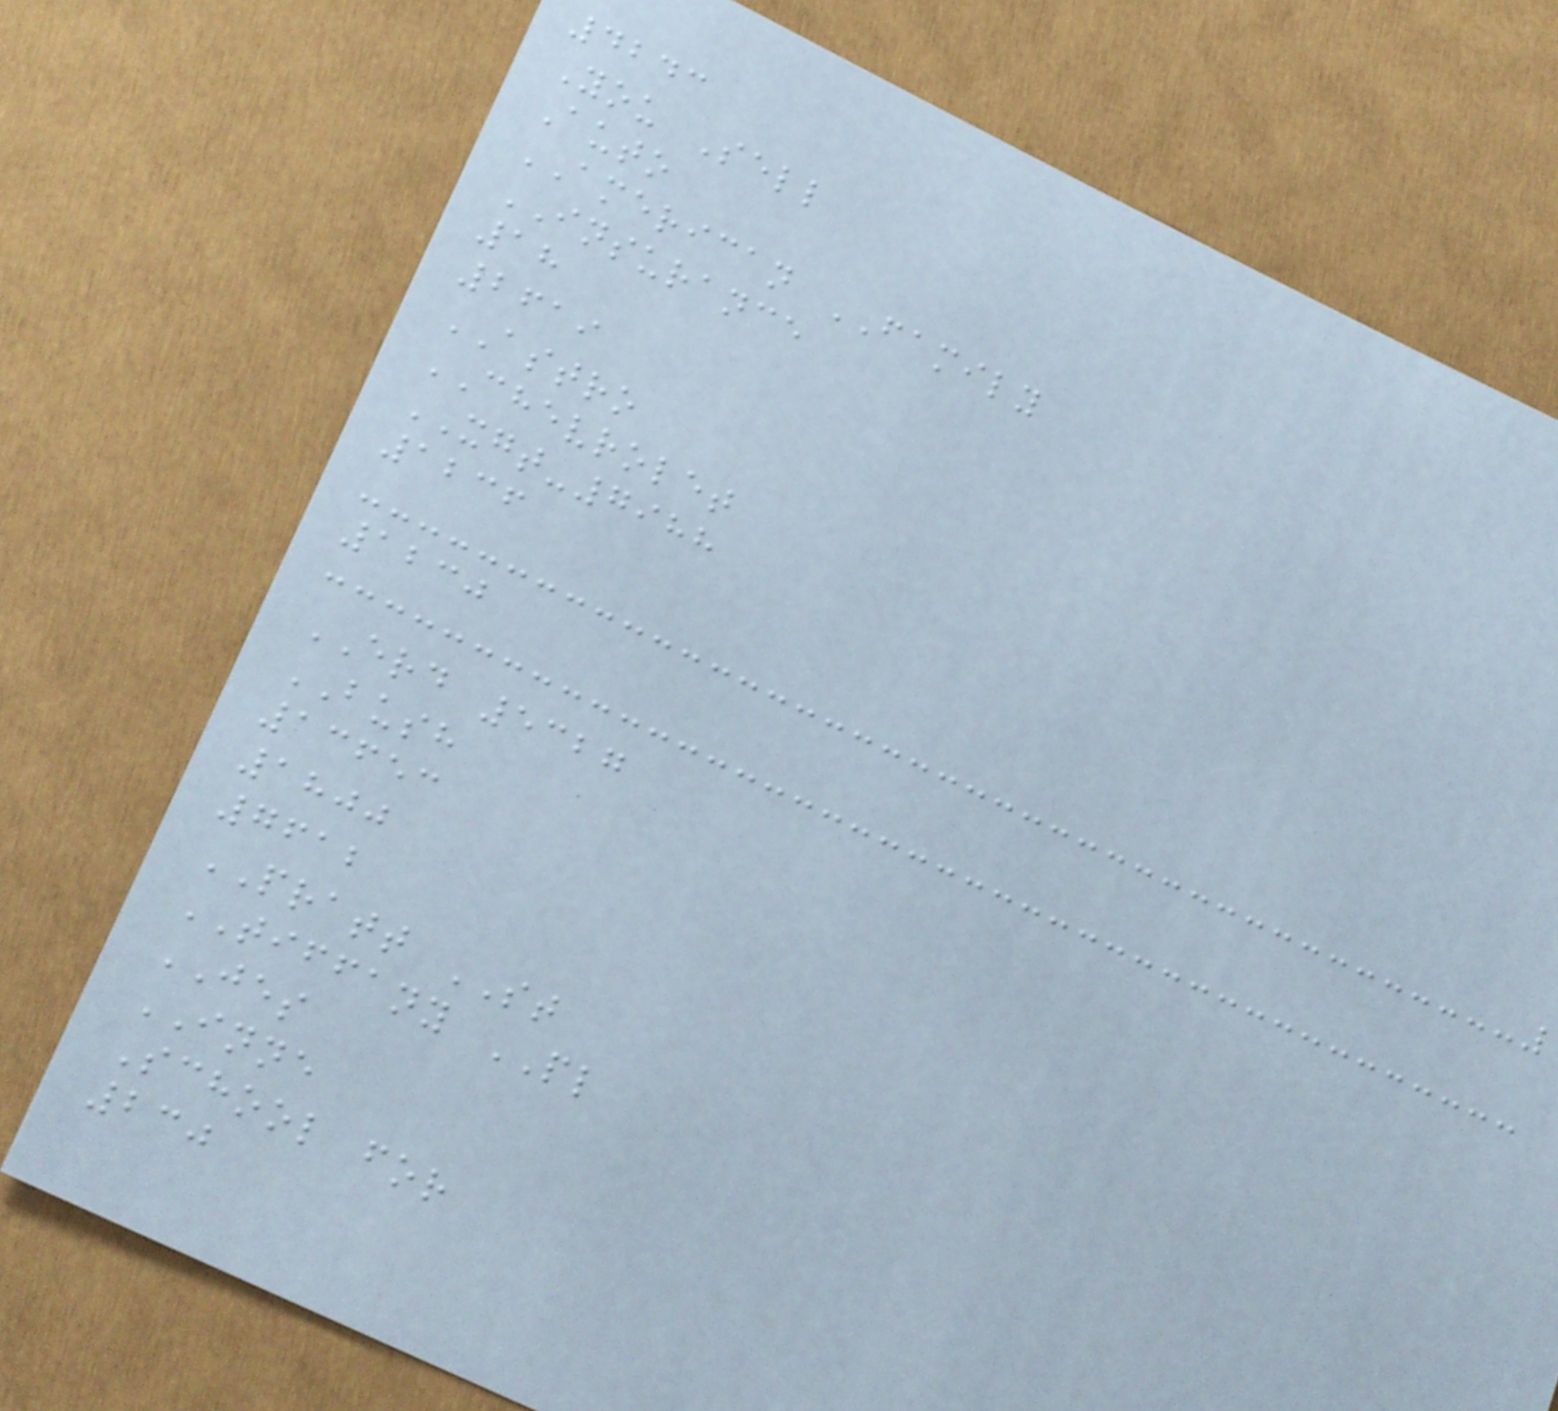4243
You Sell
Auto
AMERICAN FAMILY
INSURANCE
18
2619
ASTRO
CHEVROLET
XGT-7988
1236
1230
ERD 5327
BUSH
13653
1800
7612
PRATT ST
TIFFANY PL
JES
INNE
School for
230
